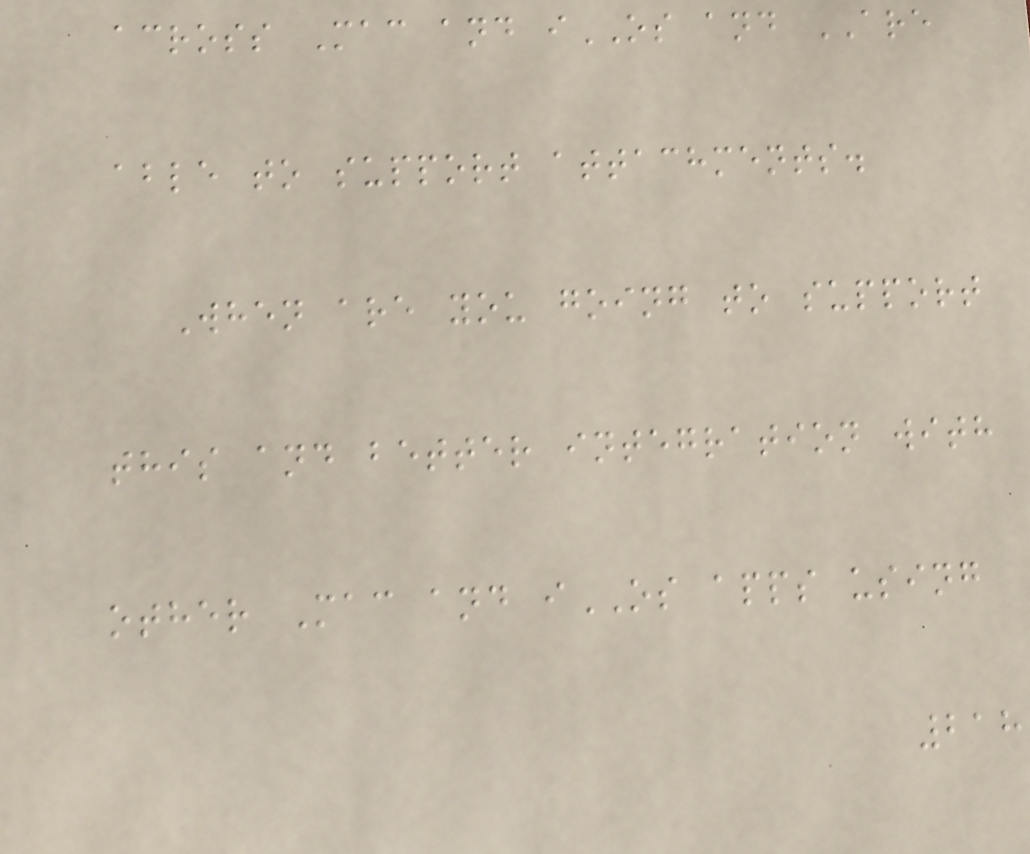across Mac and iOS and ARE
able to support attachments.
When are you going to support
this and better integration with
other Mac and iOS apps using
218
